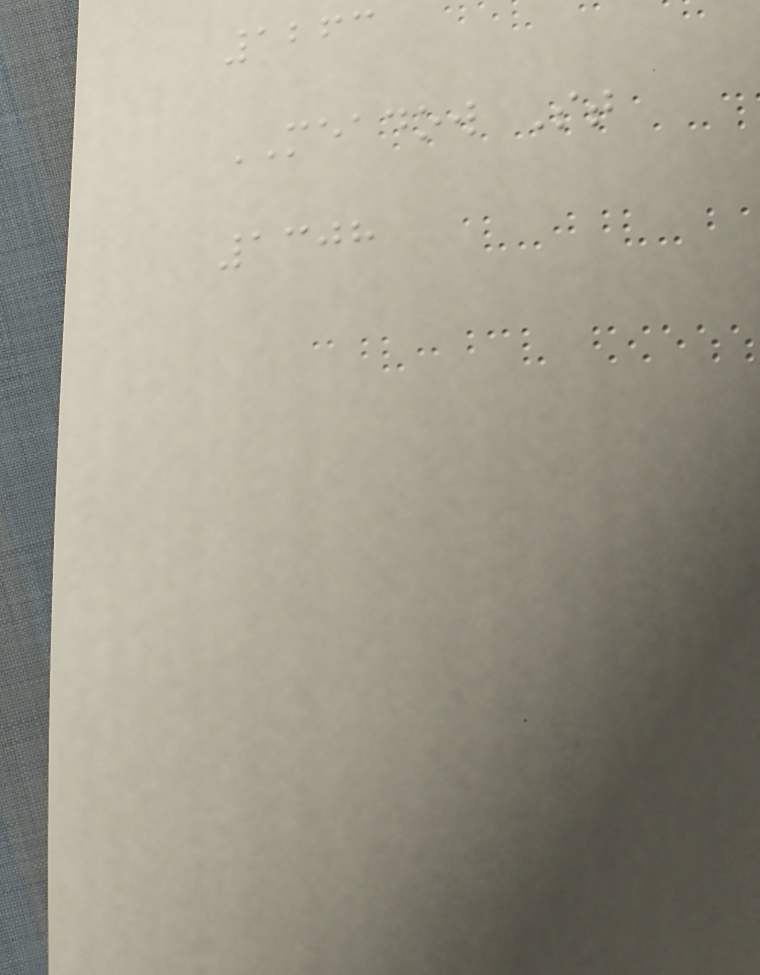1263
MEADOW St
1308
